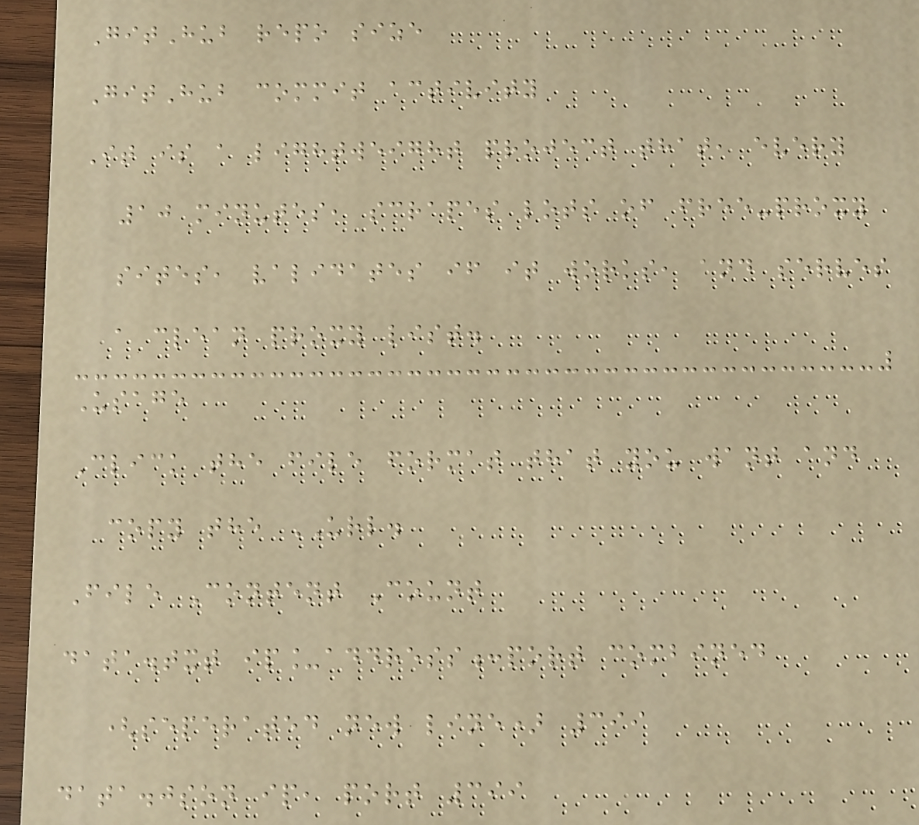GitHub repo size
GitHub commit activity
It is a lightweight project that, every
10 minutes, scrapes lots of free-proxy
sites, validates if it works, and serves
a clean proxy list.
Usage
Click the file format that you want and
copy the URL.
File Content Count
data.txt ip_address:port combined
(seperated new line) 399
data.json ip, port 399
